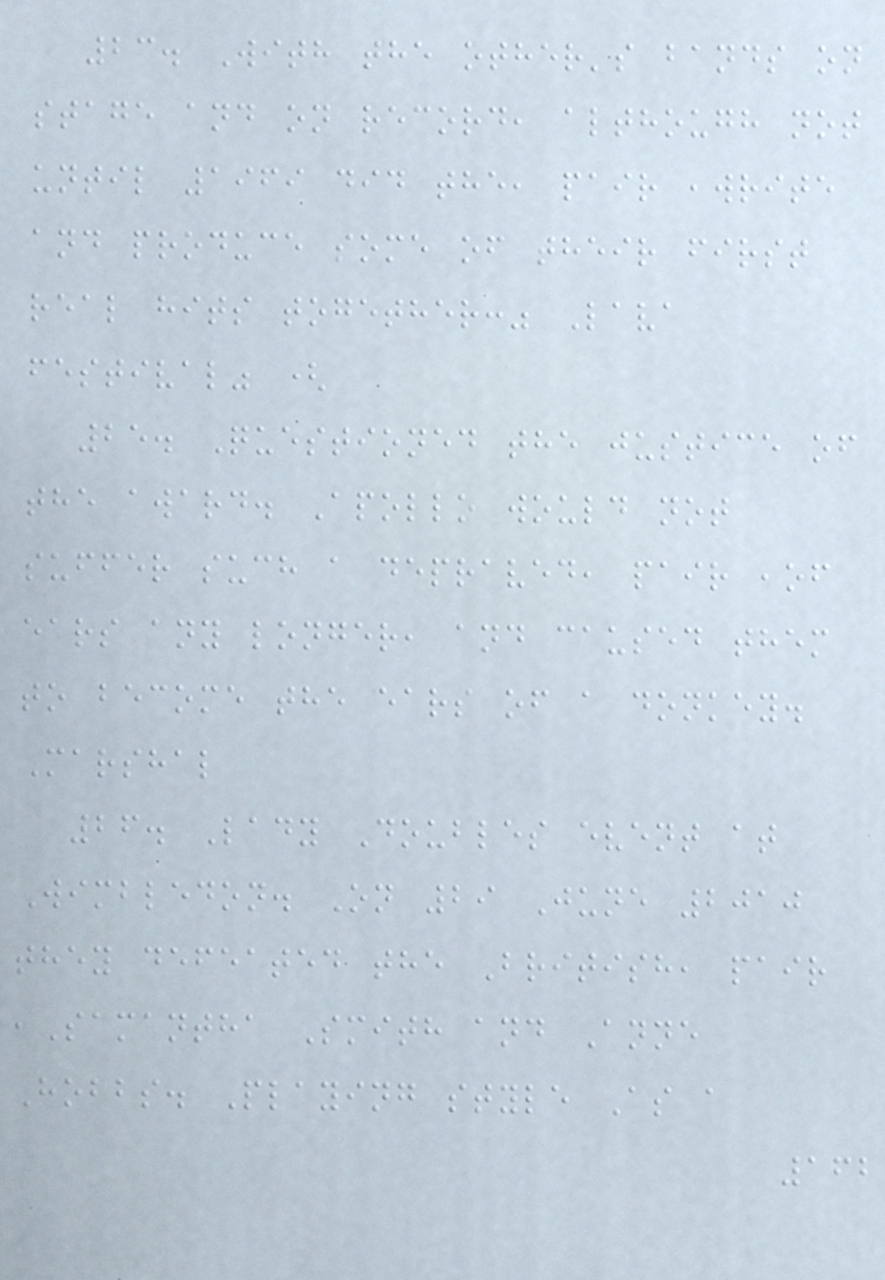23. With the other's bands on
stage and on record, although not
until 1969 did the, pair ,write
and produce some of their first
real hits together:" Lava
festival" (
25. Questioned the justice of
the award. Apollo would not
suffer such a depraved, pair ,of
ears any longer, and caused them
to become the ears of a donkey.
Marshal
26. Lady Doubles event at
Wimbledon. On 29 June 2010
they defeated the British, pair
,Samantha Smith and Anne
Hobbs. Playing style As a
162
